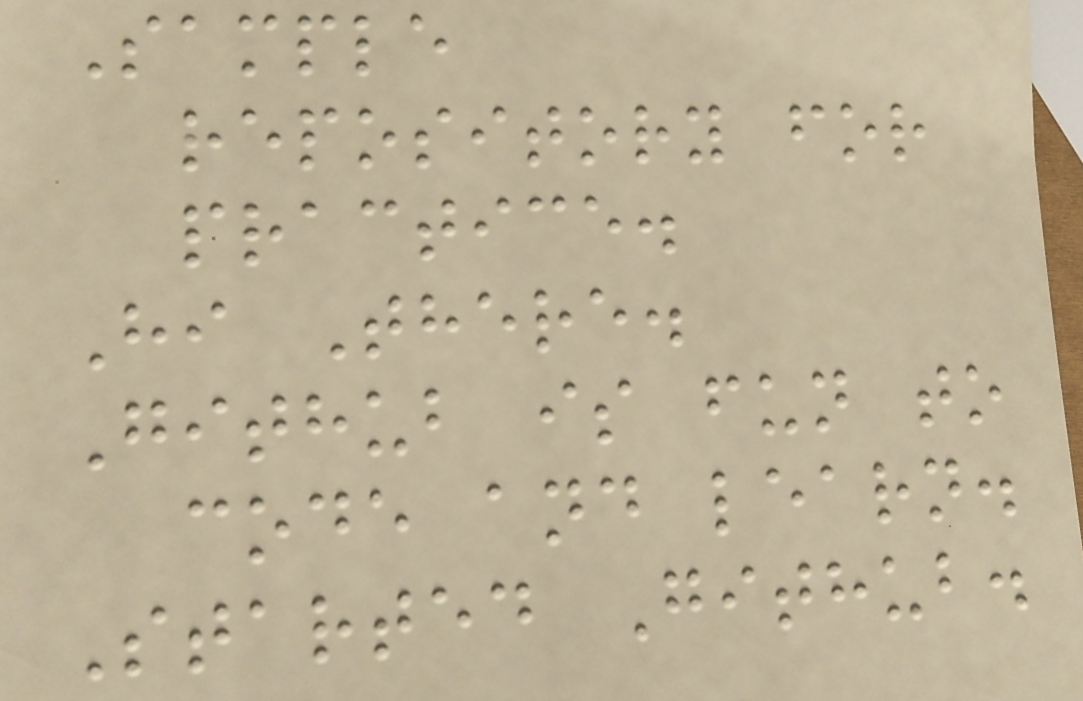Sample
repository for
practice.
Hi There.
Github is fun to
code and learn.
Started Github.
